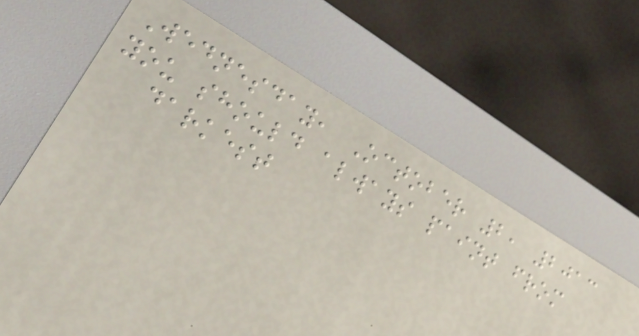Wednesday, October 2, 2013
you should always paint from
darkest
